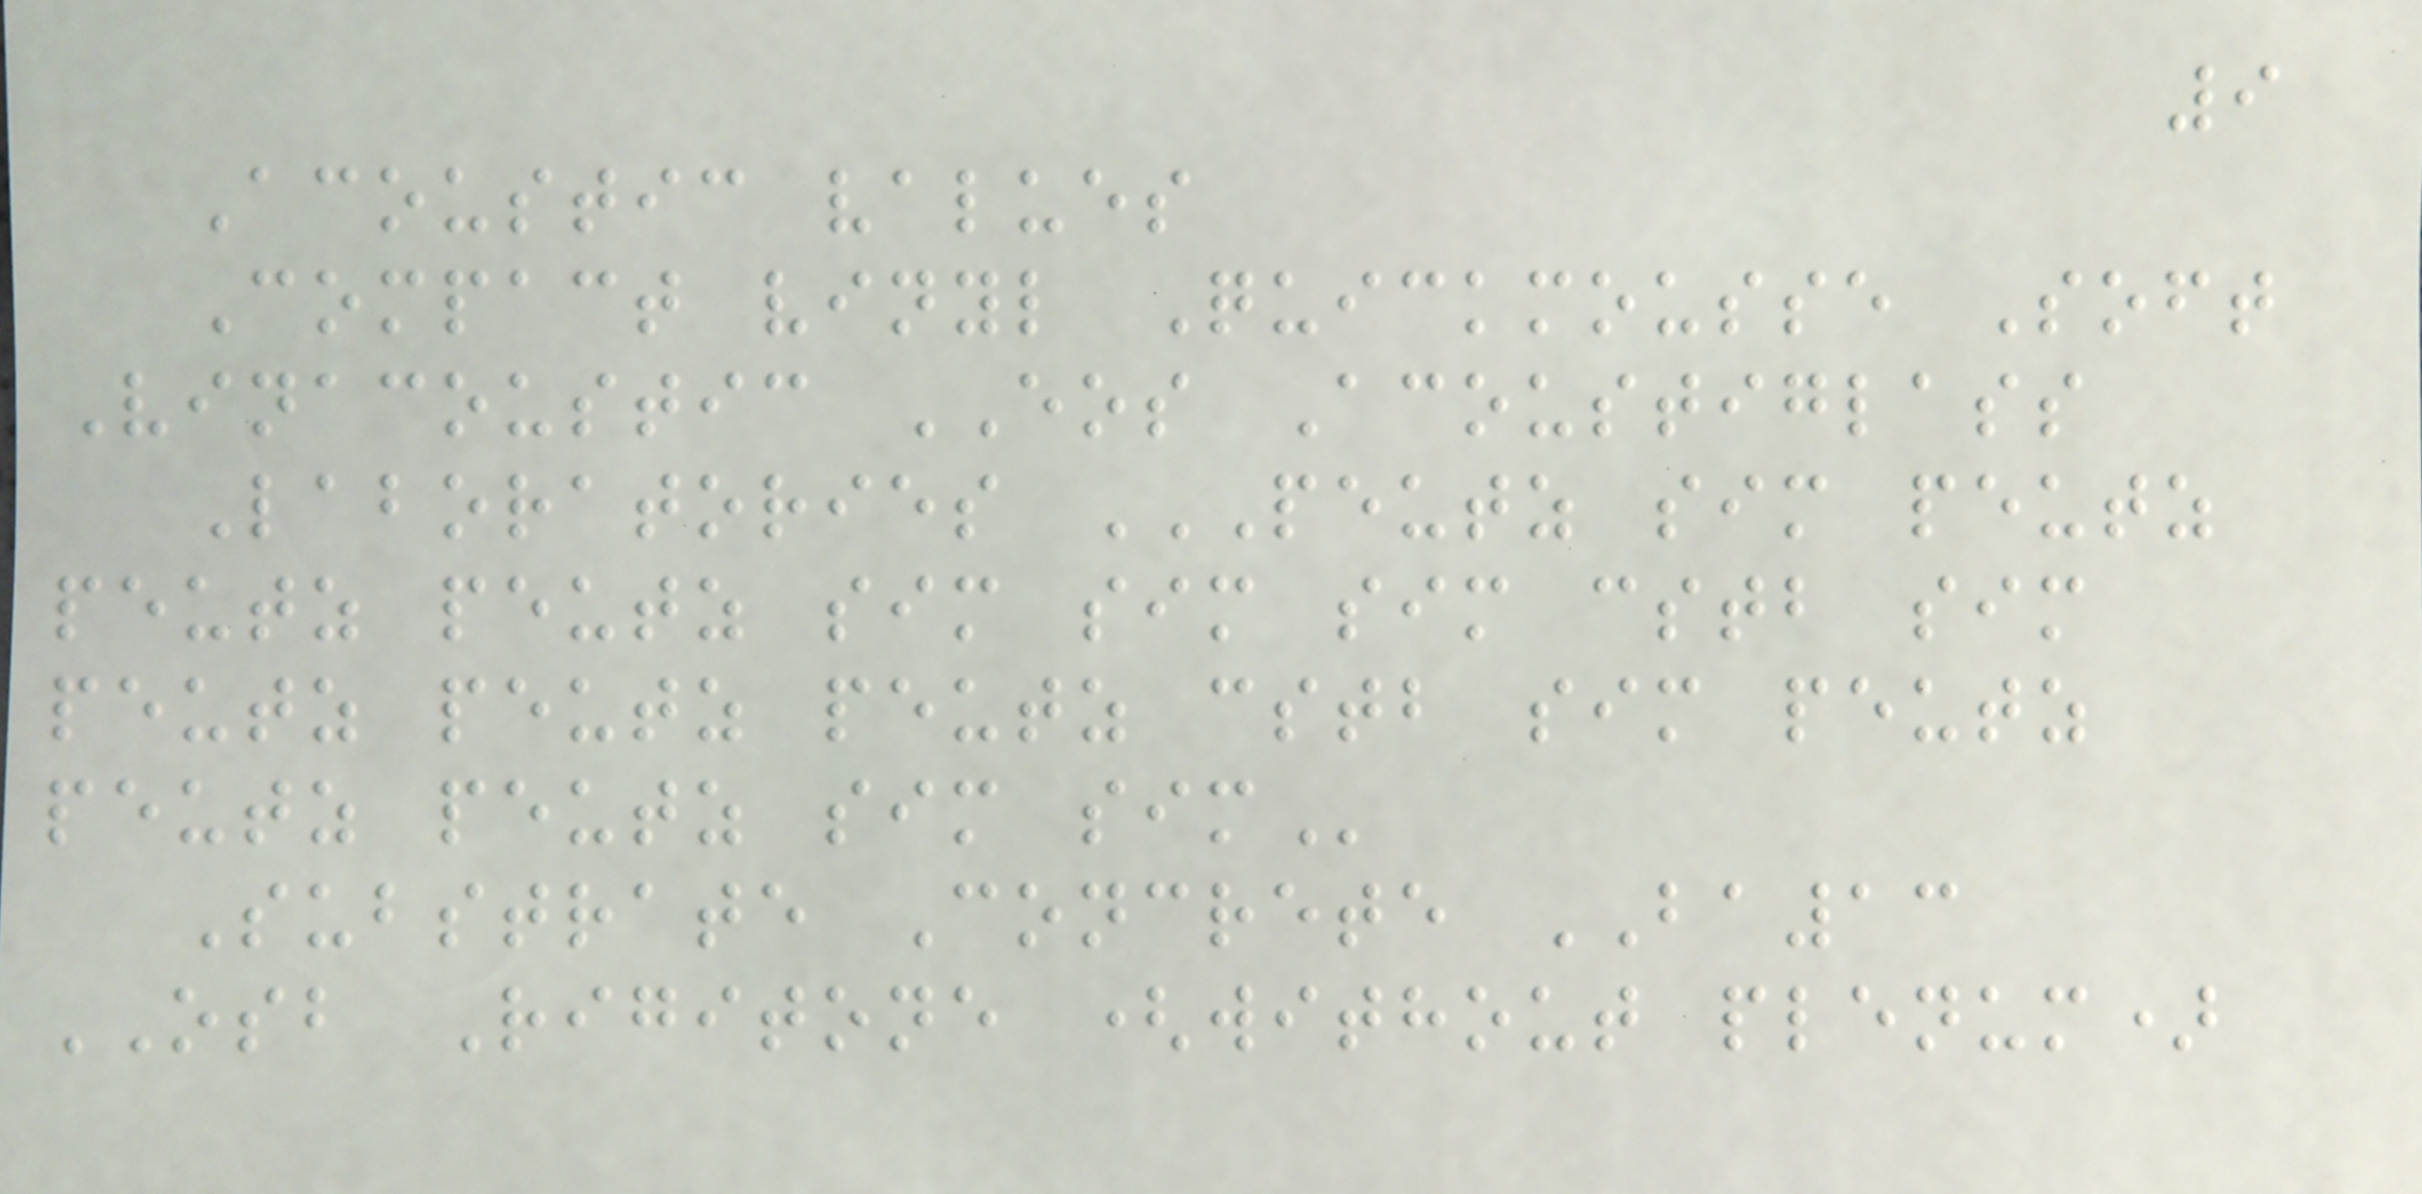9
Acoustic values
Compact vinyl Quickmousse Soft
Vinacoustic EOS Acoustiglass
Laboratories PEUTZ SIM PEUTZ
PEUTZ PEUTZ SIM SIM SIM CSTB SIM
PEUTZ PEUTZ PEUTZ CSTB SIM PEUTZ
PEUTZ PEUTZ SIM SIM
Substrate Concrete BA13
OSB Rigitone (without plenum)
